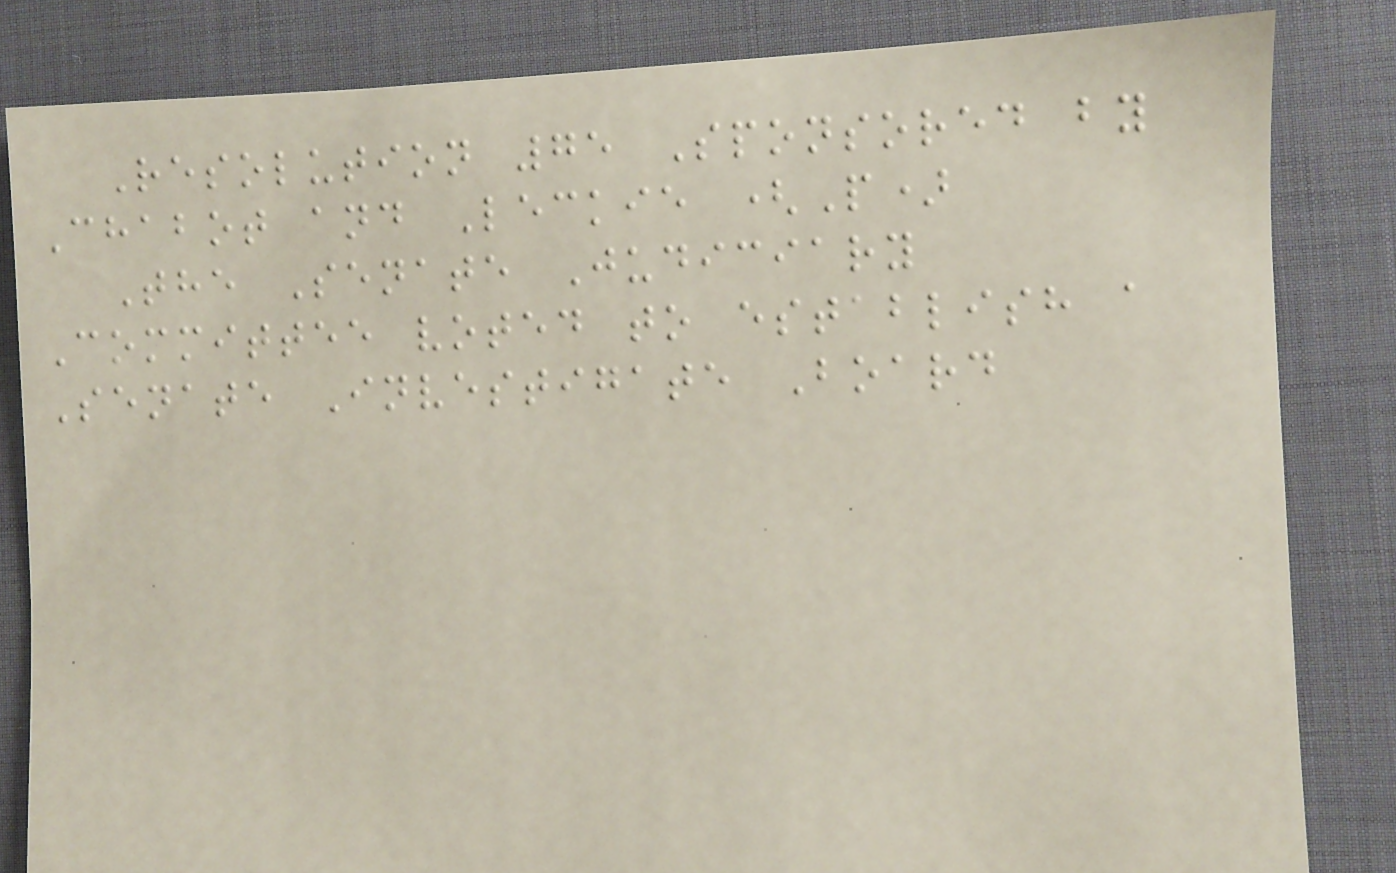Resolution 75 Sponsored by
Chabot and Leckie (P)
The Senate Judiciary
Committee voted to establish a
Senate Investigate Board
